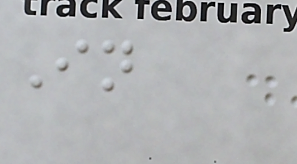In
